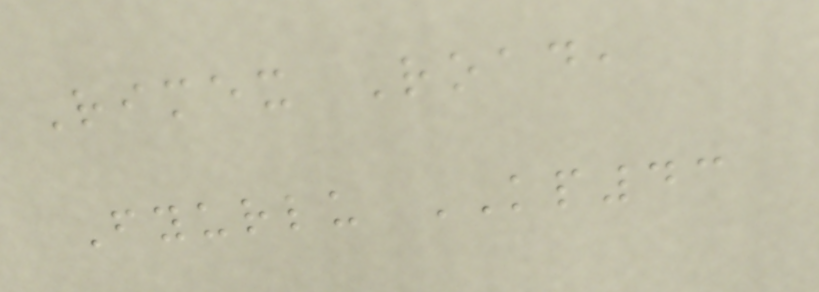Rimex Road,
Fyurlu KP43
